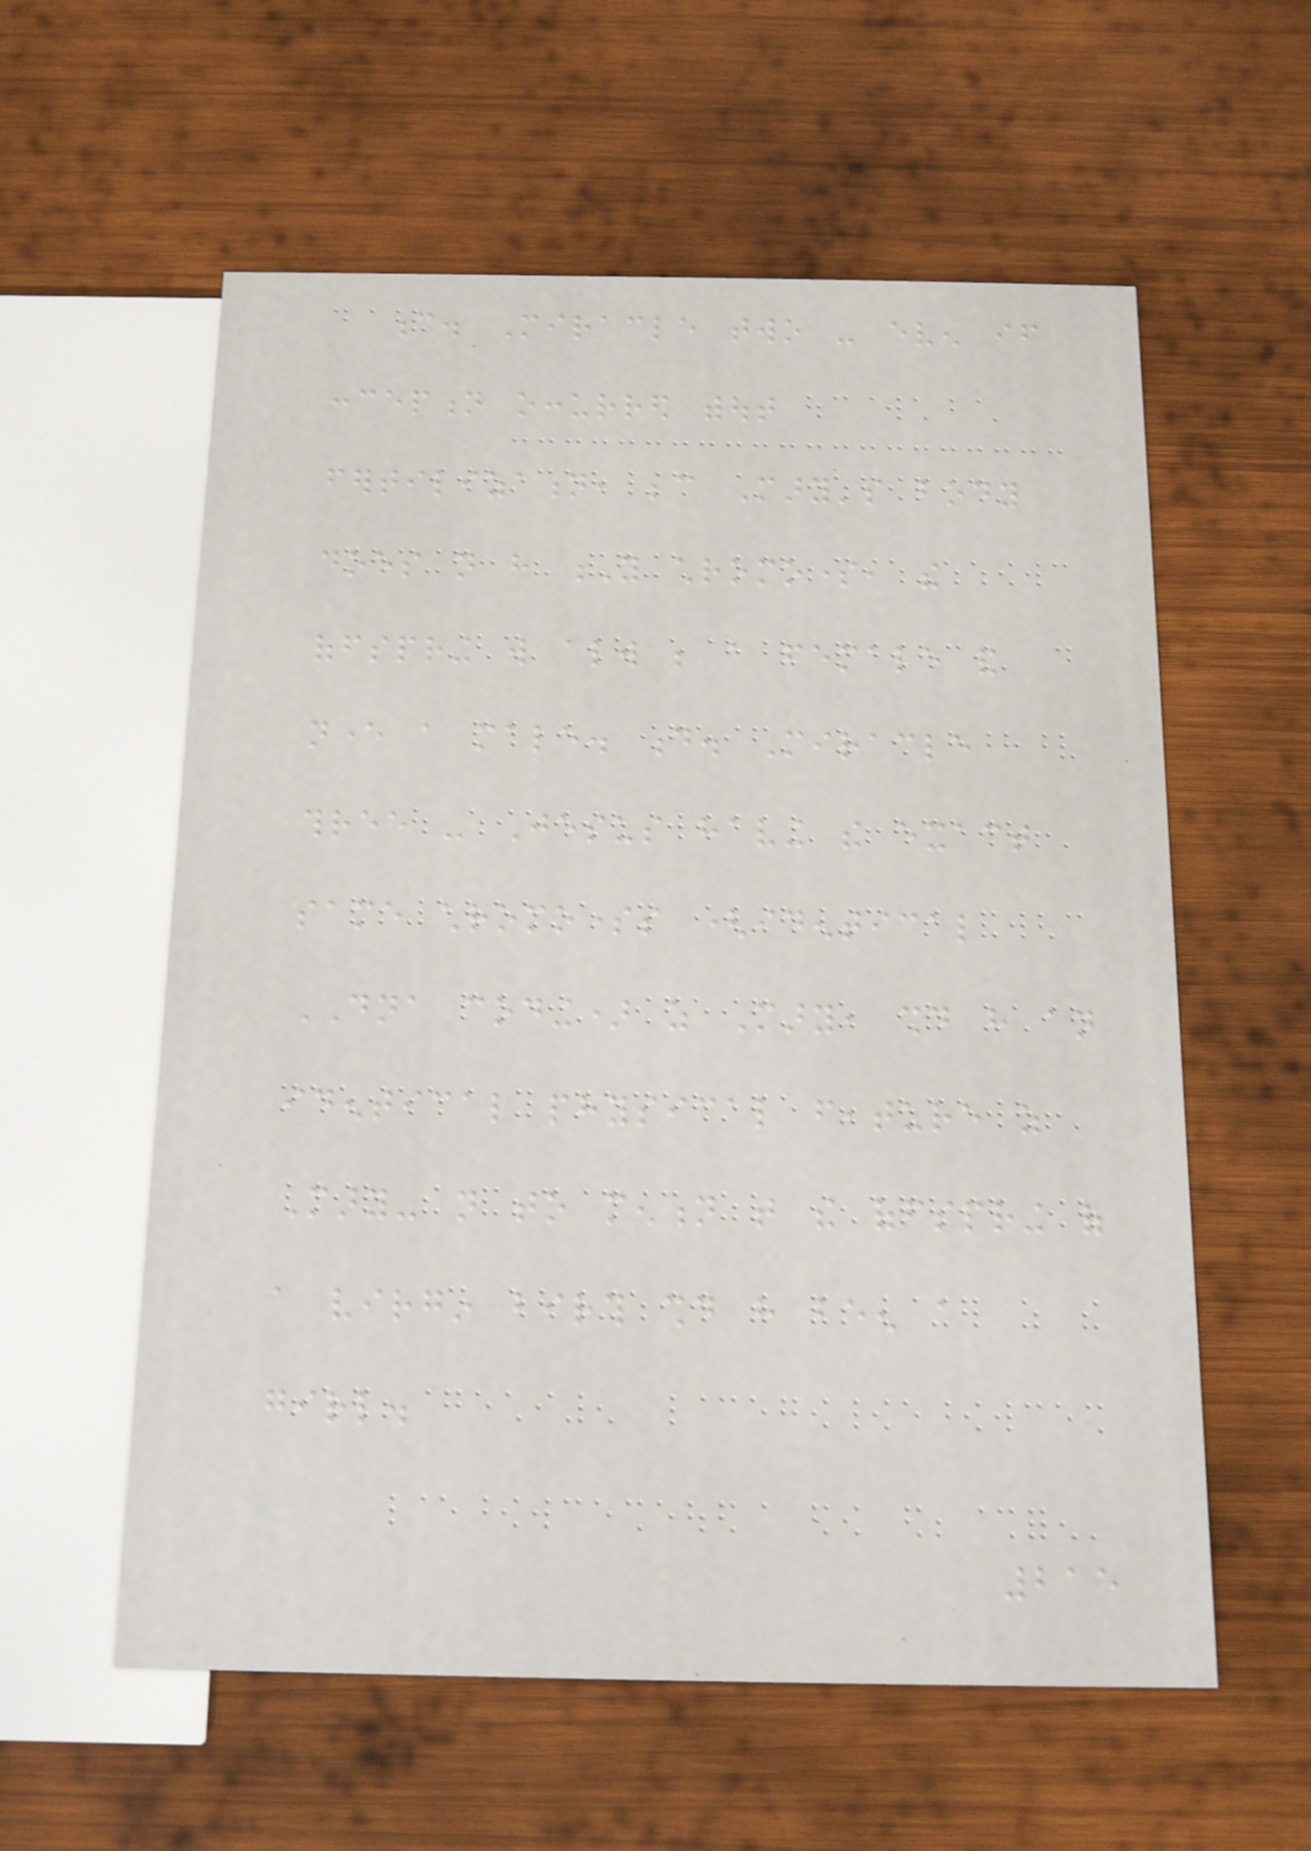c. Miracle two - even if
conception occurred without
fertilization, because Mary's body
does not have Y chromosome, the
offspring will always be a female and
never a male. d. Miracle
three - Jesus having the exact
same chromosomes (identical
DNA coding) as Mary, should have an
identical physical feature as
Mary- not to mention that the offspring of
a virgin birth should have been a
girl.
215
